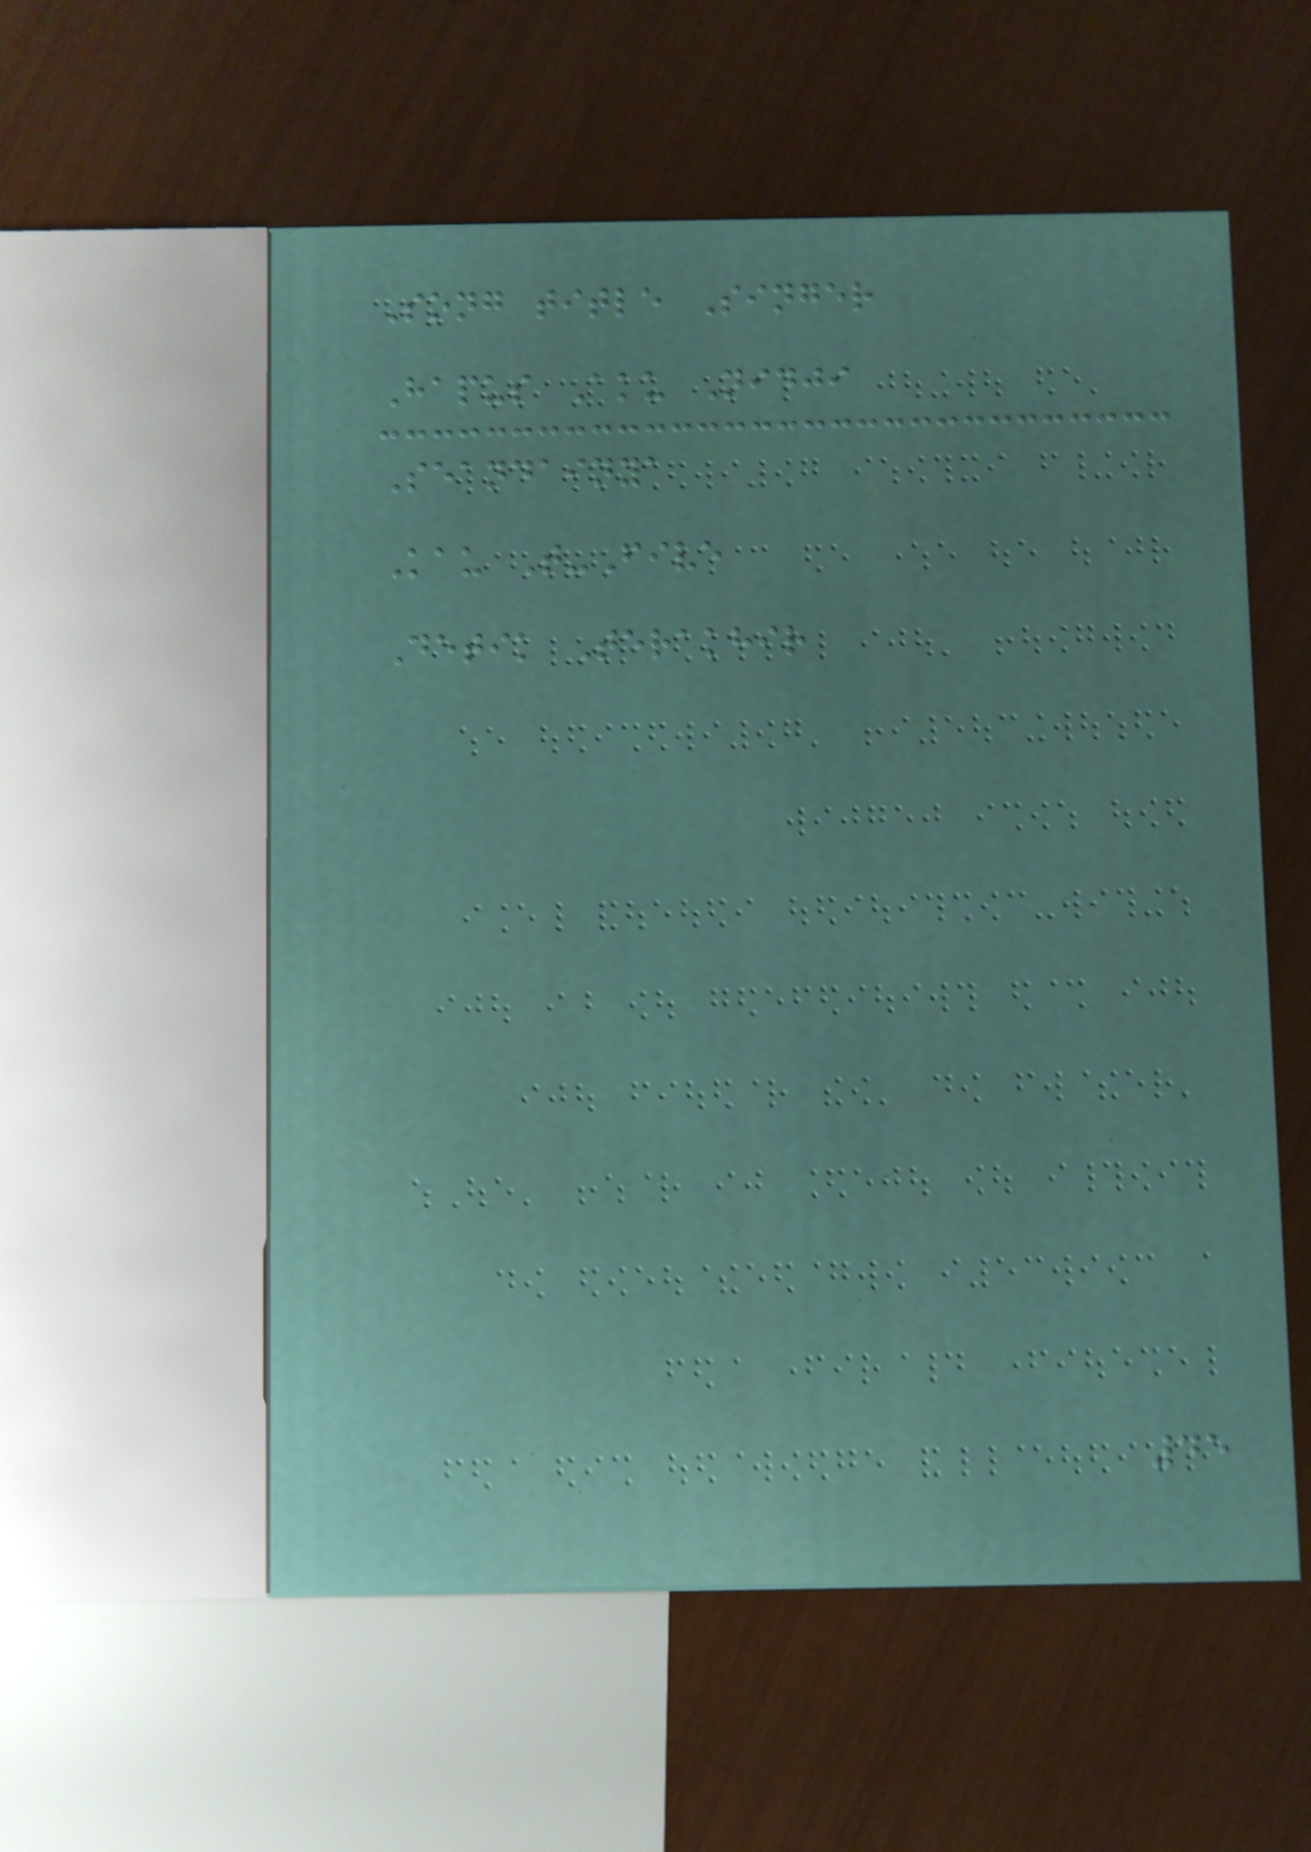Song title Singer
Hapus Aku Nidji
Seandainya
Kau T-Five
Detik Terakhir
45
